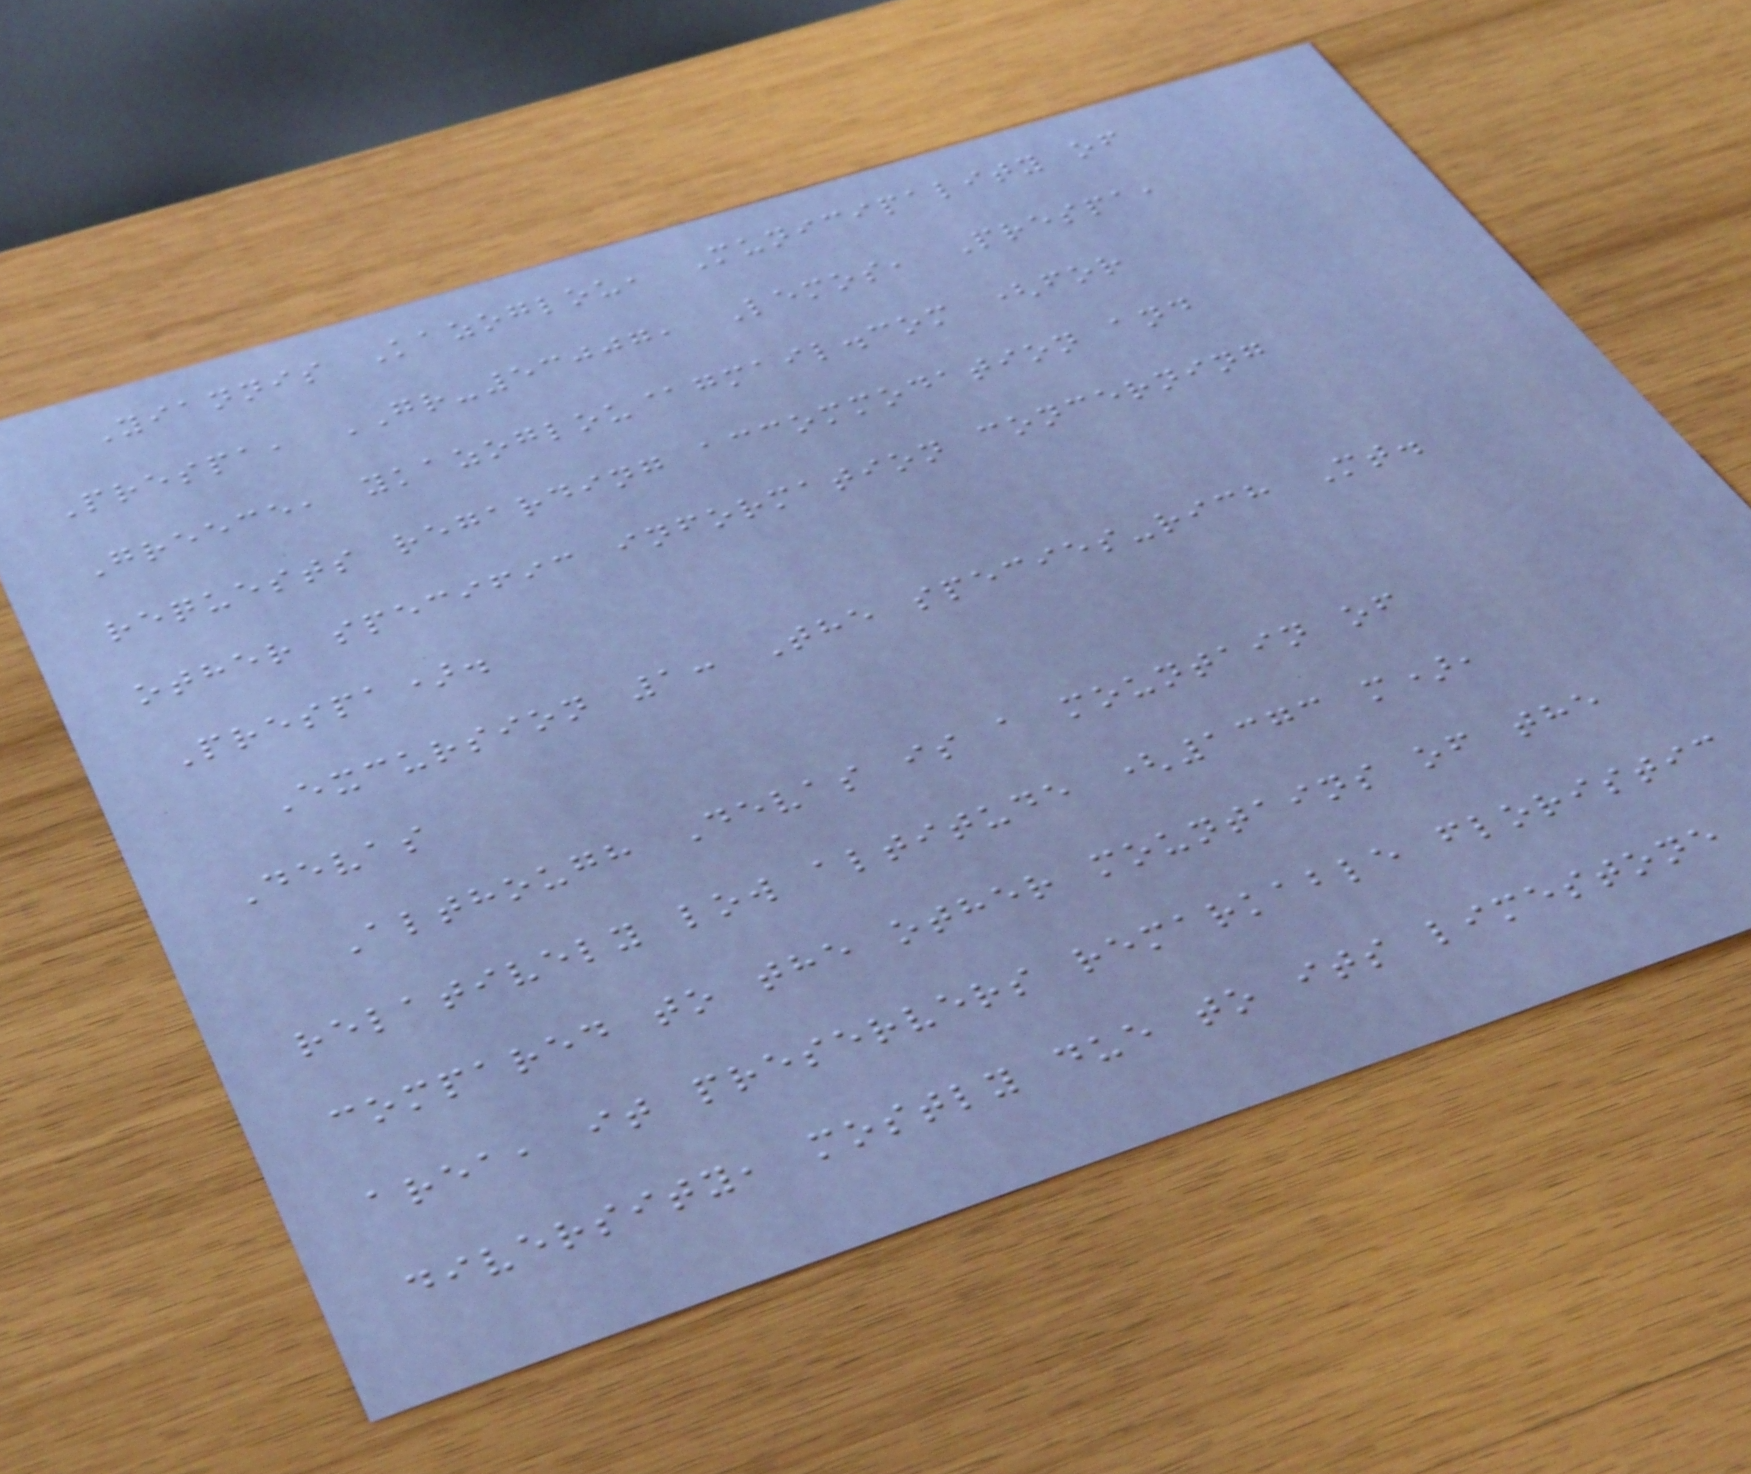Yiannis Kazoglou, Municipality of
Prespa, GR-53007, Lemos, Prespa,
Greece, ykazoglou@gmail.com (for
requests regarding accommodation and
other specific information concerning
Prespa).
Excursion 1: The species-rich Mt.
Devas
Although Devas is a mountain of
relatively low altitude (1373 m),
compared to the other mountains of the
area, it preservers remarkable floristic
diversity, mostly due to its limestone
